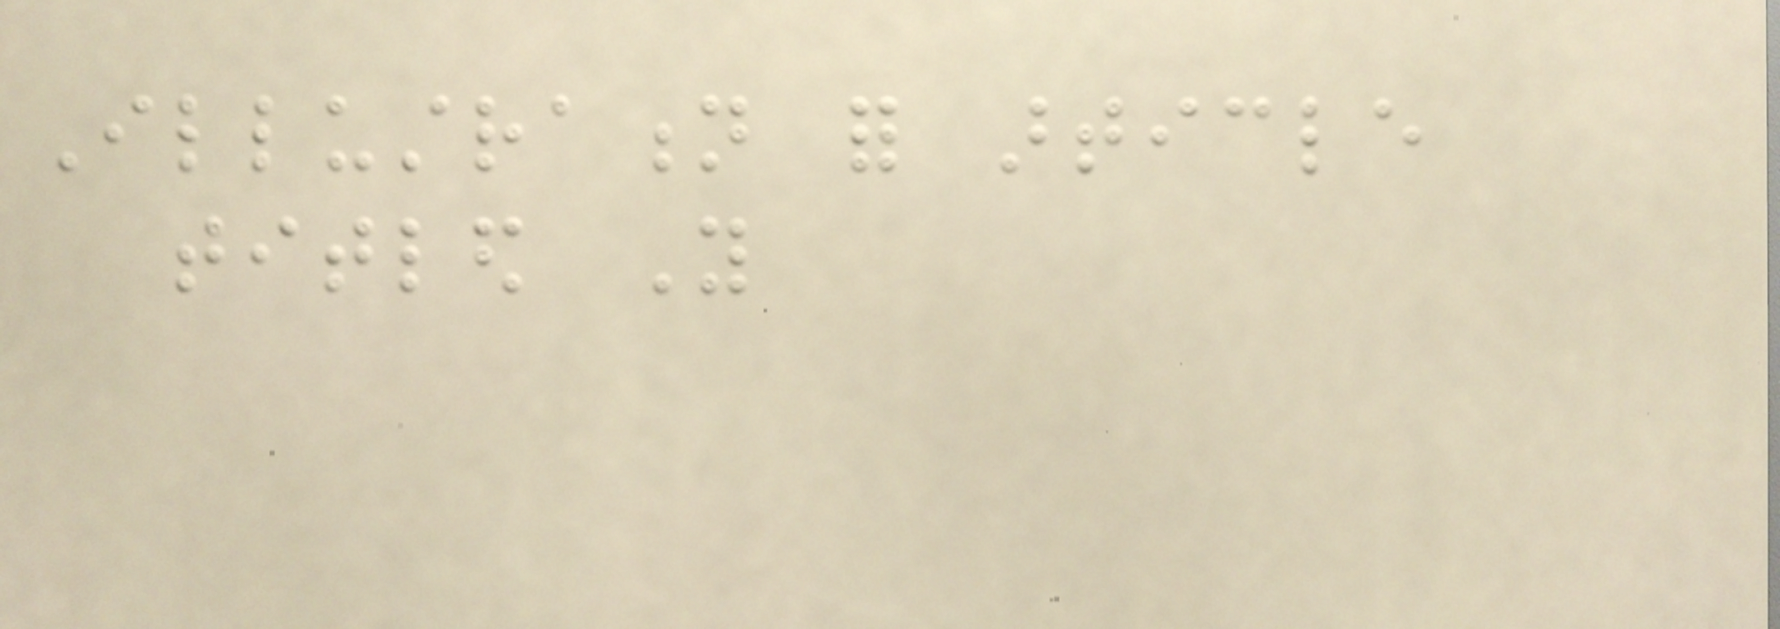Illustration for article
titled You
